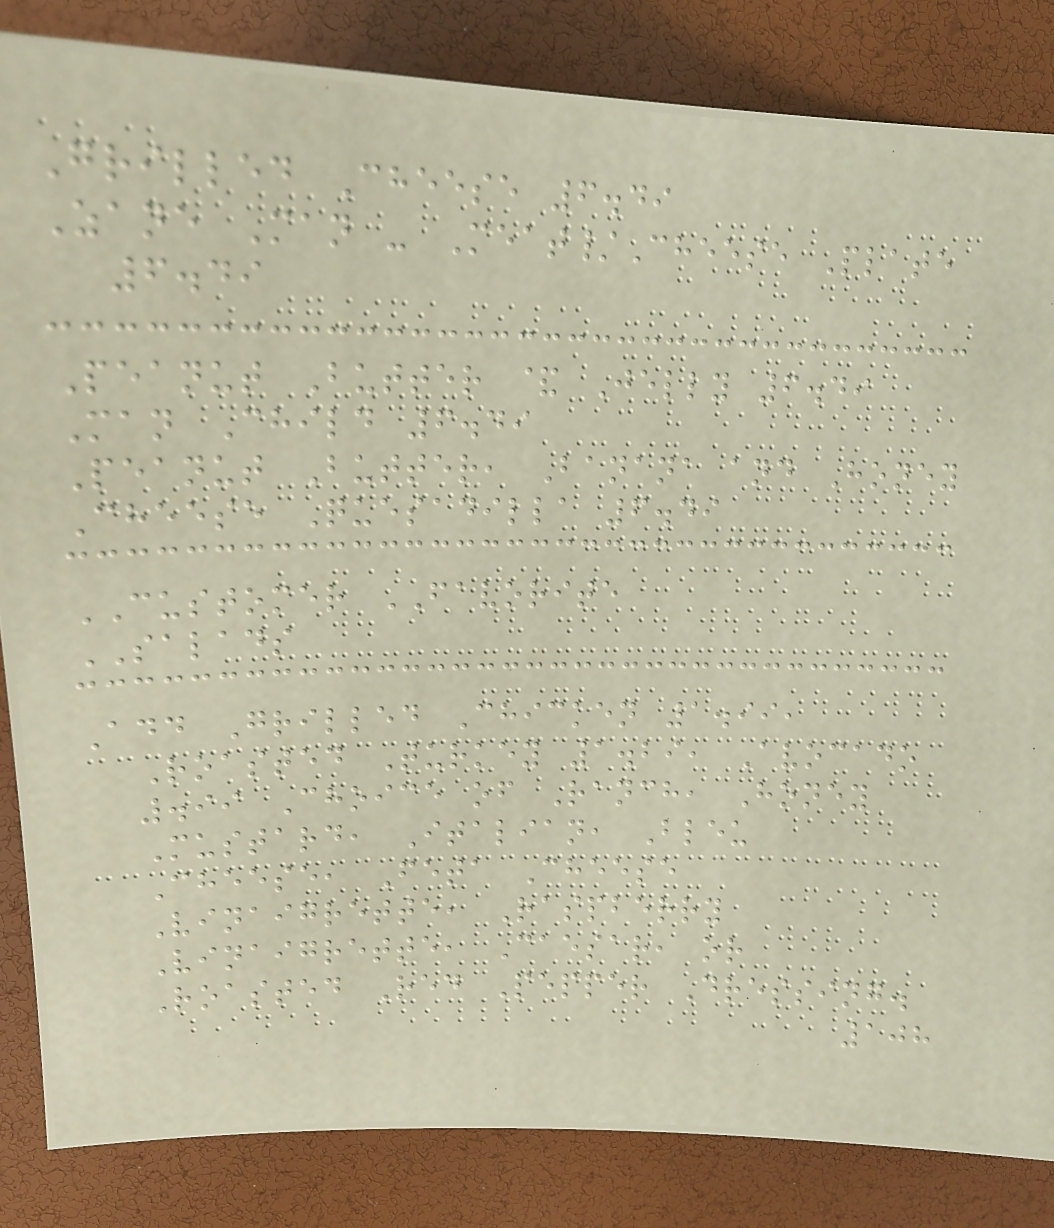Grilled Cheese 6.49
Zane Man - Meat/Cheese Plate
6.49
Peanut Butter & Jelly 6.49
Man Child 6.49
Peanut Butter, Banana and Honey
Cheese Quesadilla 6.49
CUSTOMER FAVORITE
SALADS
Add Grilled Chicken 1.99,
Roasted Turkey 1.29, Avocado
.99 Choice of Ranch, Honey
Mustard, Italian, Bleu
Cheese, Feta Cheese
Vinaigrette, Raspberry
Vinaigrette, Caesar, or
Roasted Red Pepper Dressing.
108
